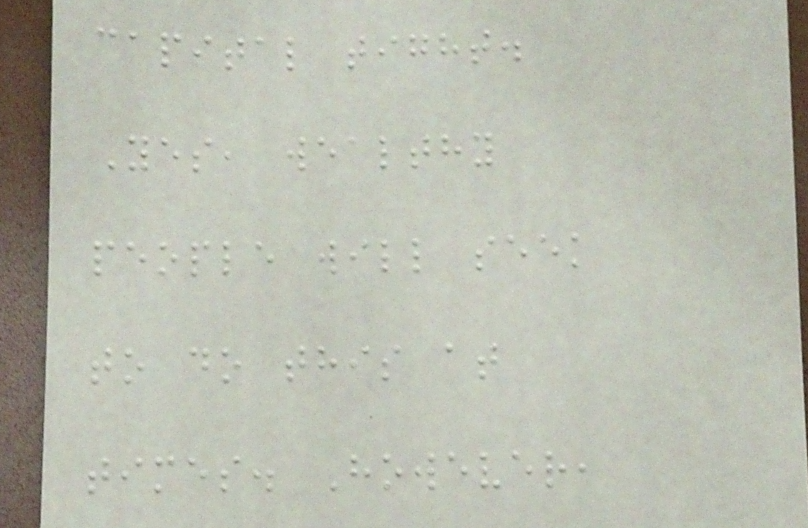capital tight.
Yes, wealthy
people will seek
to do this at
times. However,
